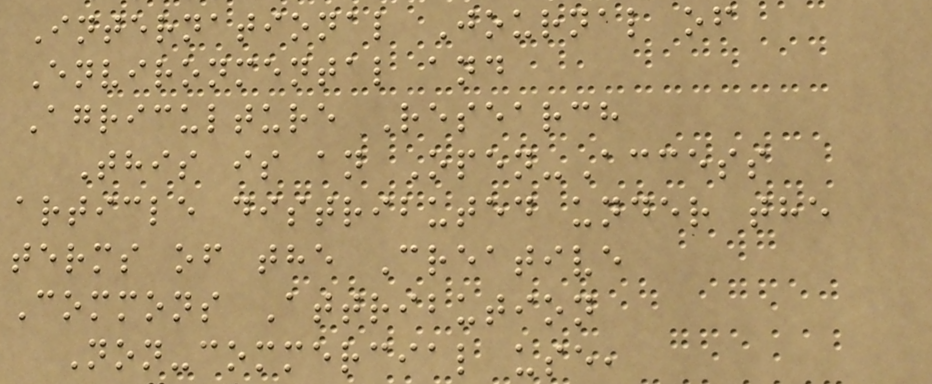International Journal of
Environmental and
Agriculture Research
This is an Open-Access
article distributed under the
terms of the Creative
Commons Attribution
Non-commercial use,
